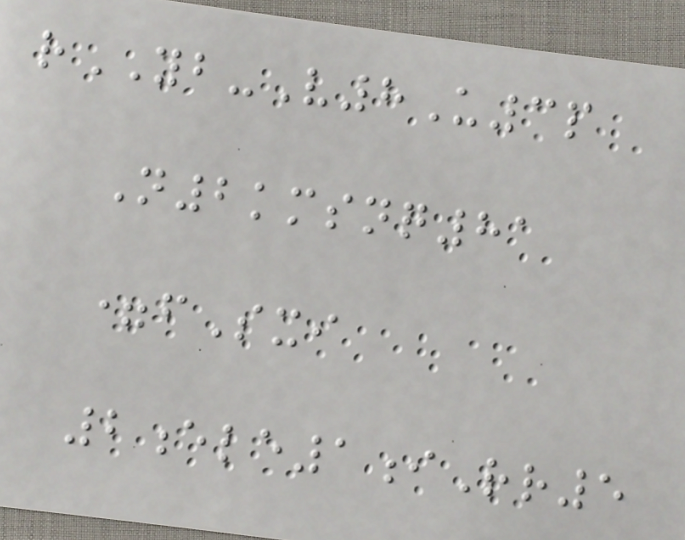rYB-V8U3p
N2kmsnq81
=fSxi
2ele1iRr5
